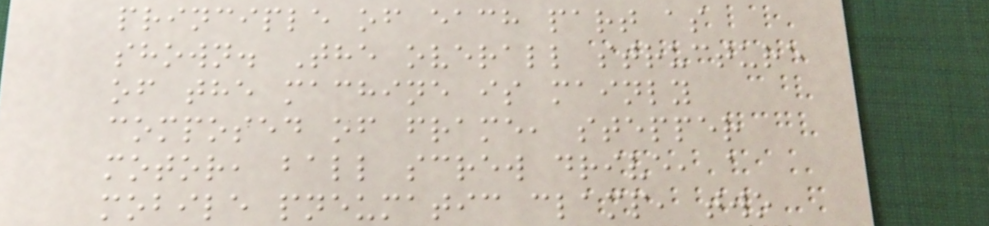principle of each part as
shown. The overall structure
of the machine is mainly
composed of frame, stepper
motor, ball screw drive, a
mobile pneumatic clamp, two
